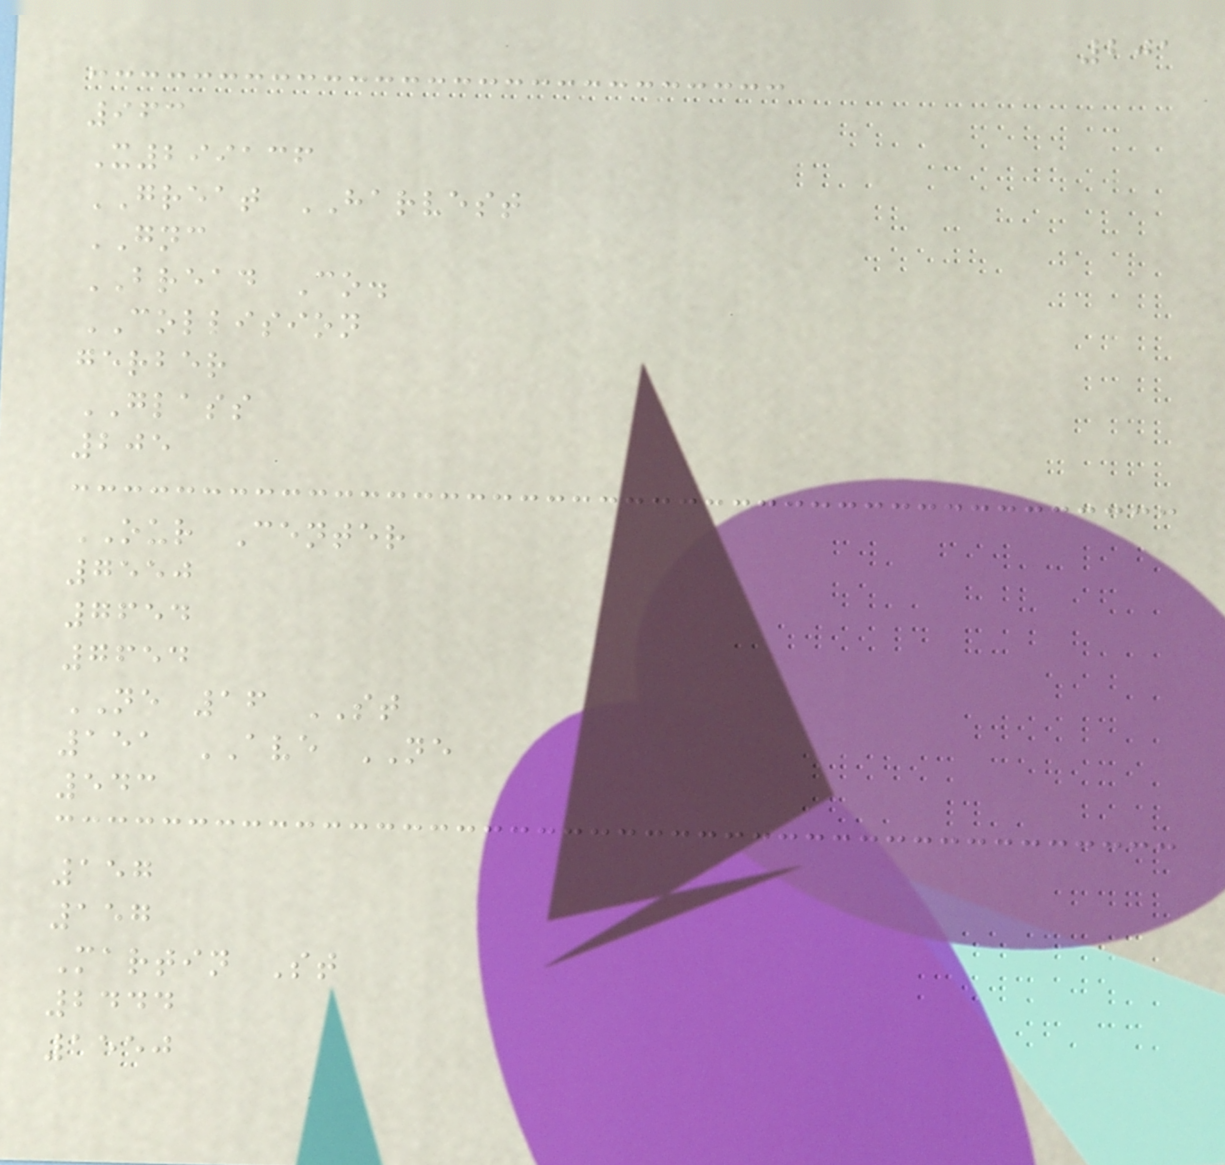201
963
X299136
GREAT HARVEST
GNC
BREAD Co.
COLLISION
gerber
GLASS
205
OUR Center
7550
7654
7654
NE 16 ST
151 AVE NE
543
157
157
Martin St
2444
1550
